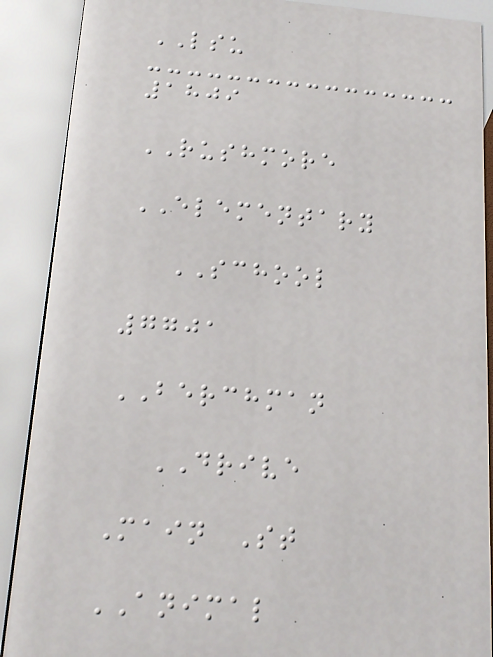LSU
1809
RUSHMORE
ELEMENTARY
SCHOOL
7701
BERCHMAN
DRIVE
Main St
ANIMAL
